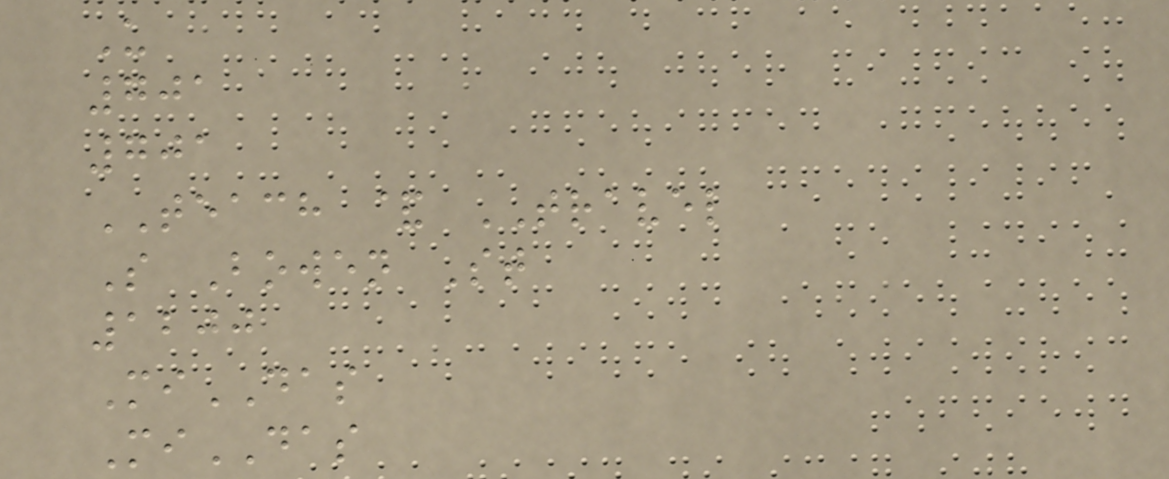U
701
701
TEACH & TRAVEL
S Bowen St
1200
MiDAS
MiDAS
